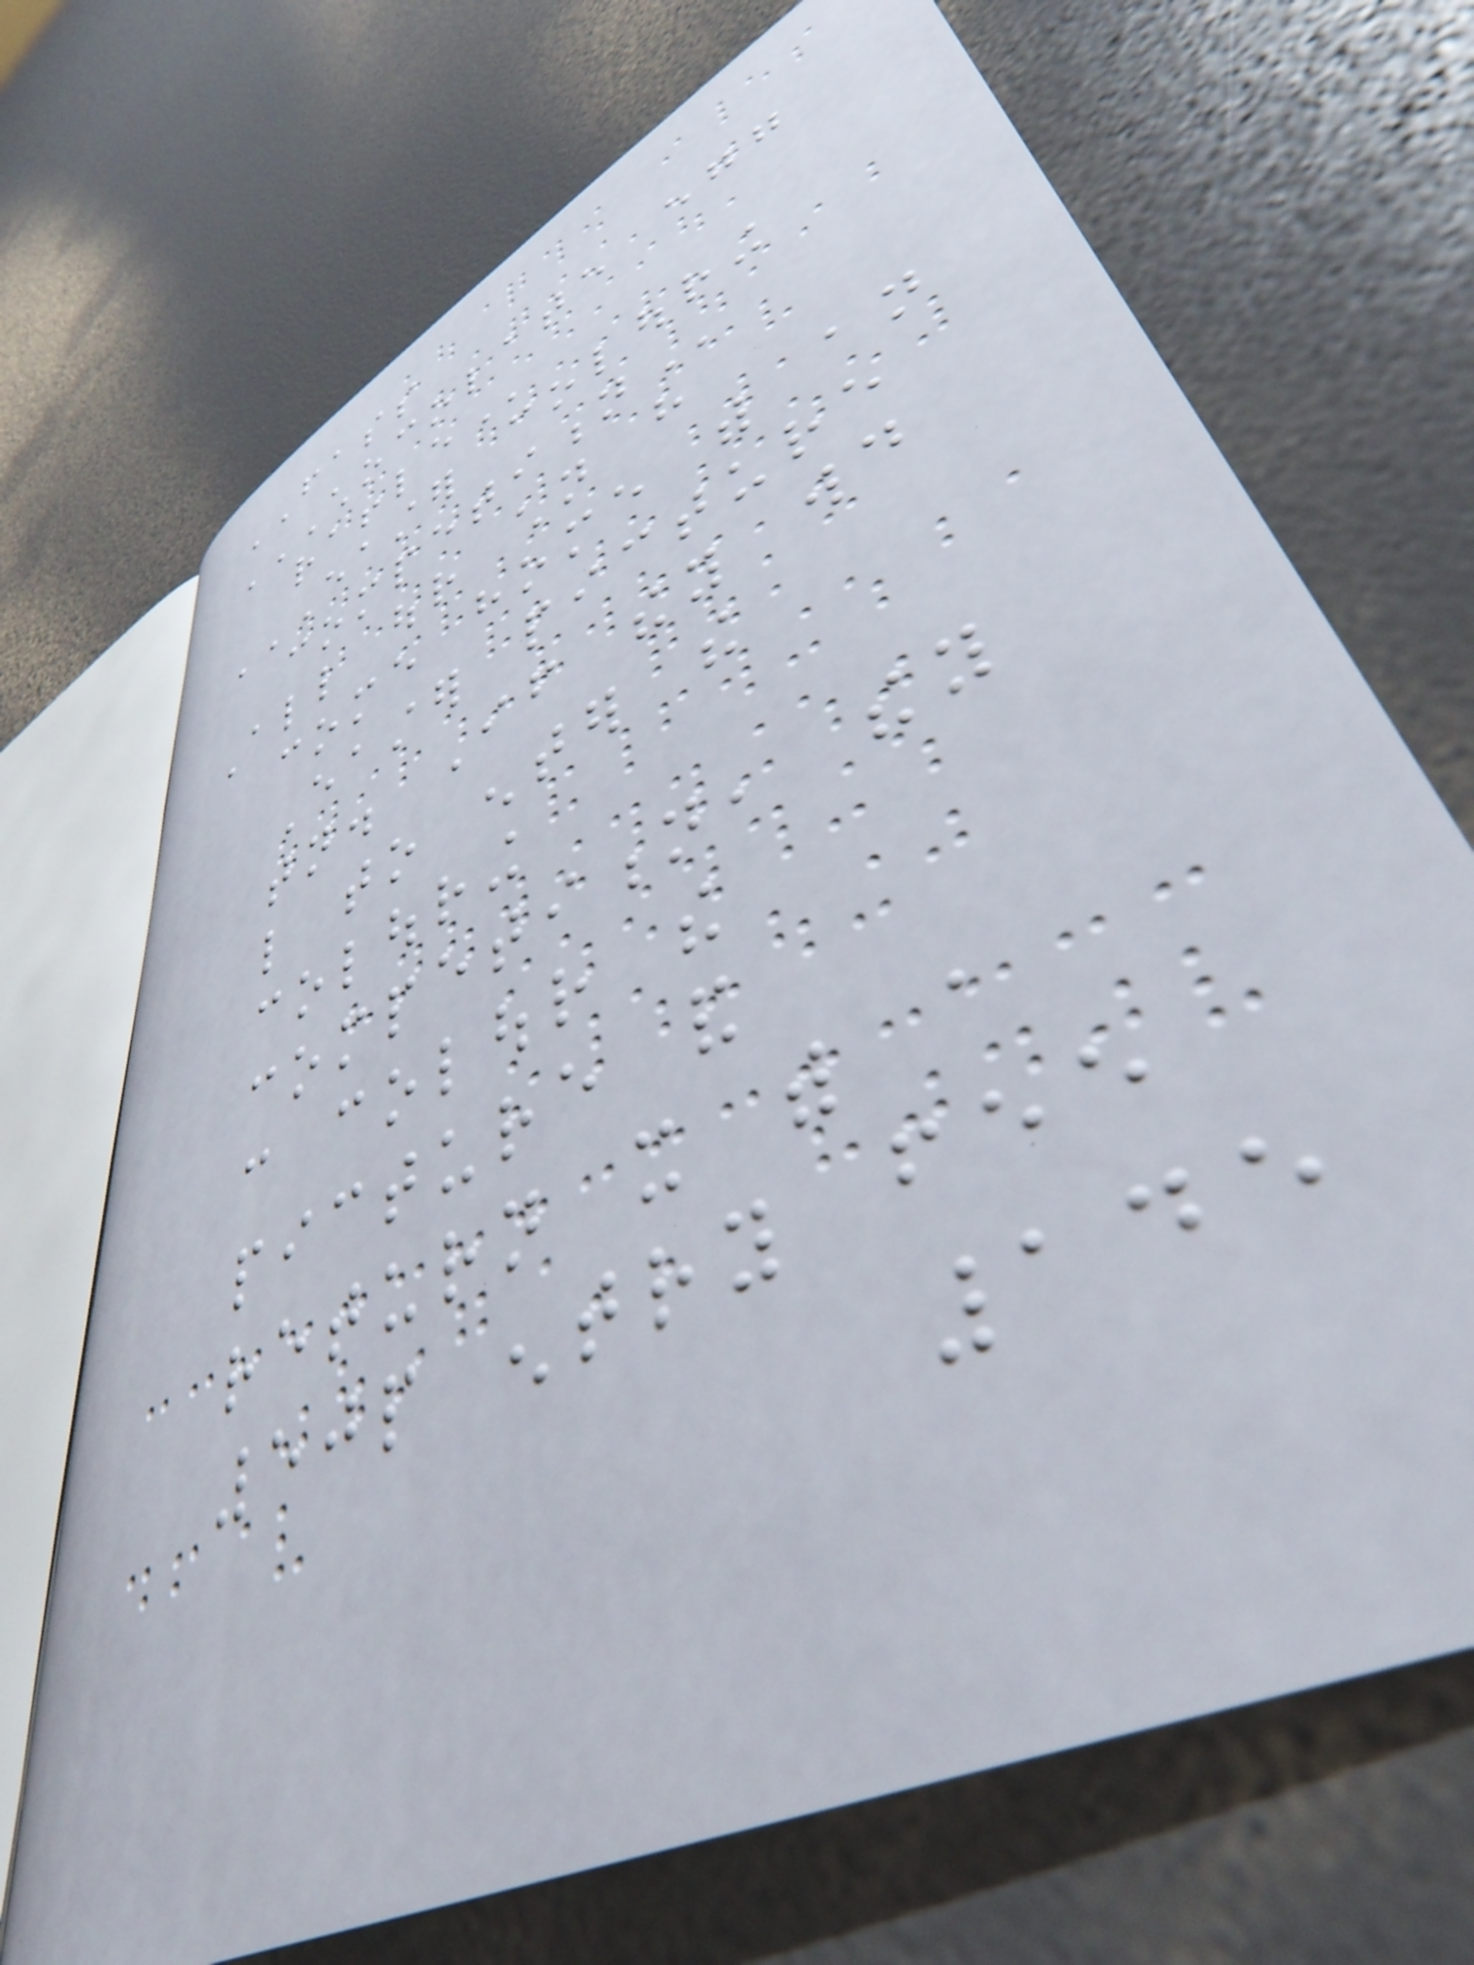FASS
CHOCOLATE EGG
RAFFLE
EASTER COLOURING
COMPETITION
All our children have
come home with an
Easter picture
tonight. If they would
like to enter the
colouring
competition, they
can colour the
picture and
return it with a
50p entry fee
145
